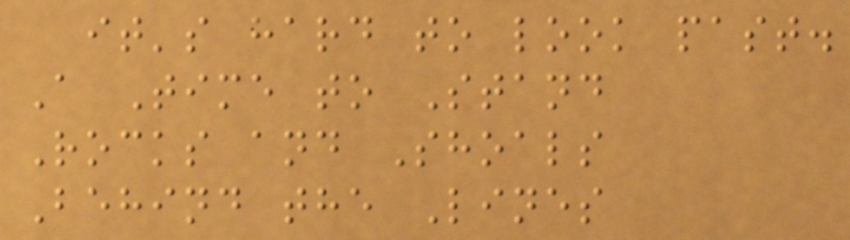it's hard to look past.
A Time to Stand
Rocks and Shoals
Behind the Lines
